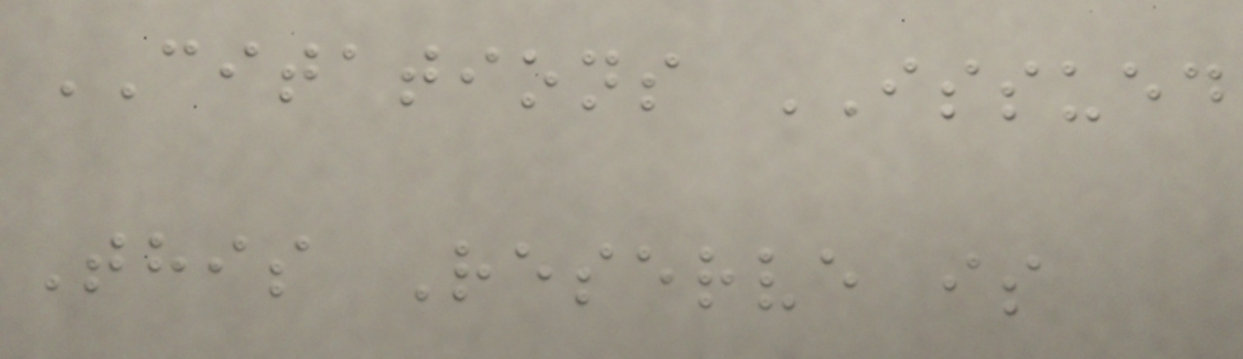CITATIONS ISSUED
This Reserve is
